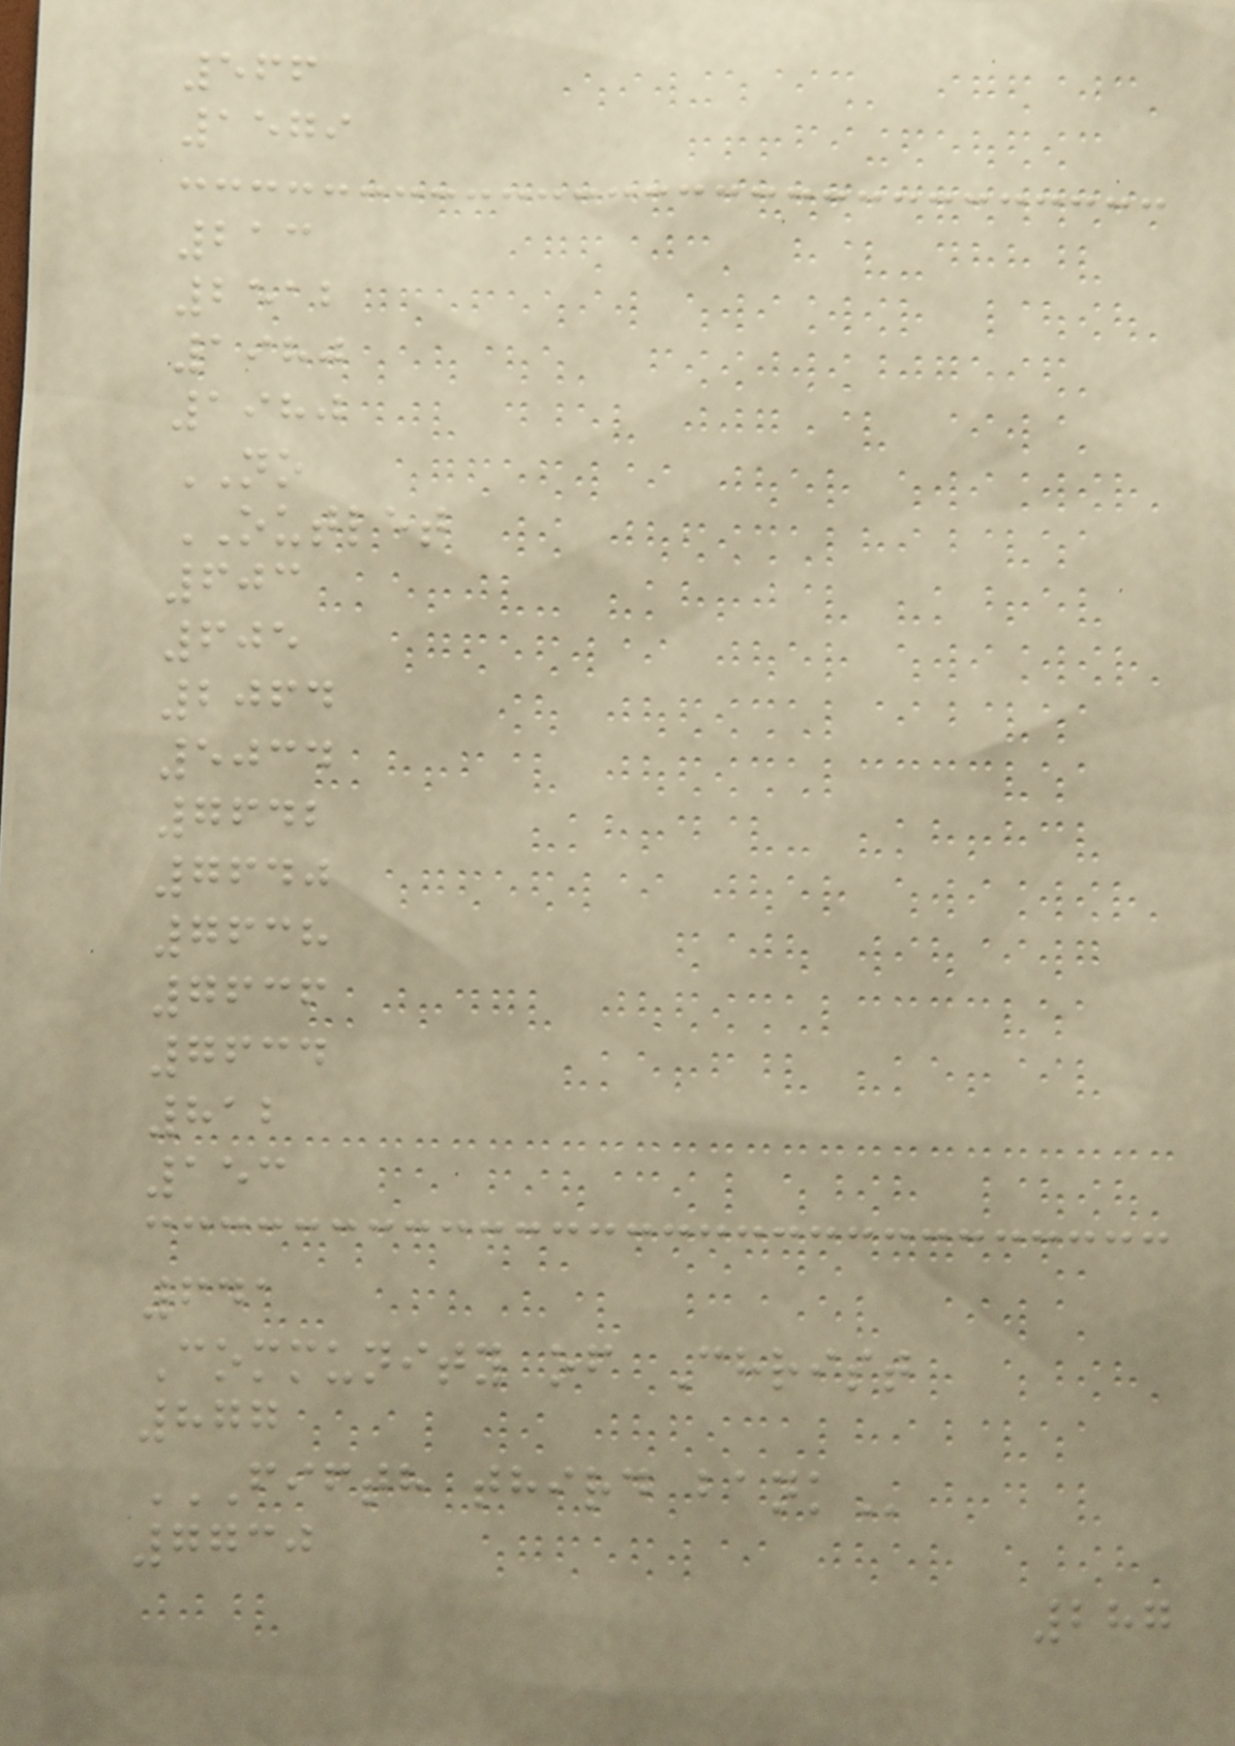566
1579
213
2512
1980
1980
NO
OUTLET
603
605
2064
5034
7642
7640
7638
7636
7634
812
153
641
Community of Christ
877
FIFTH THIRD BANK
7730
287
